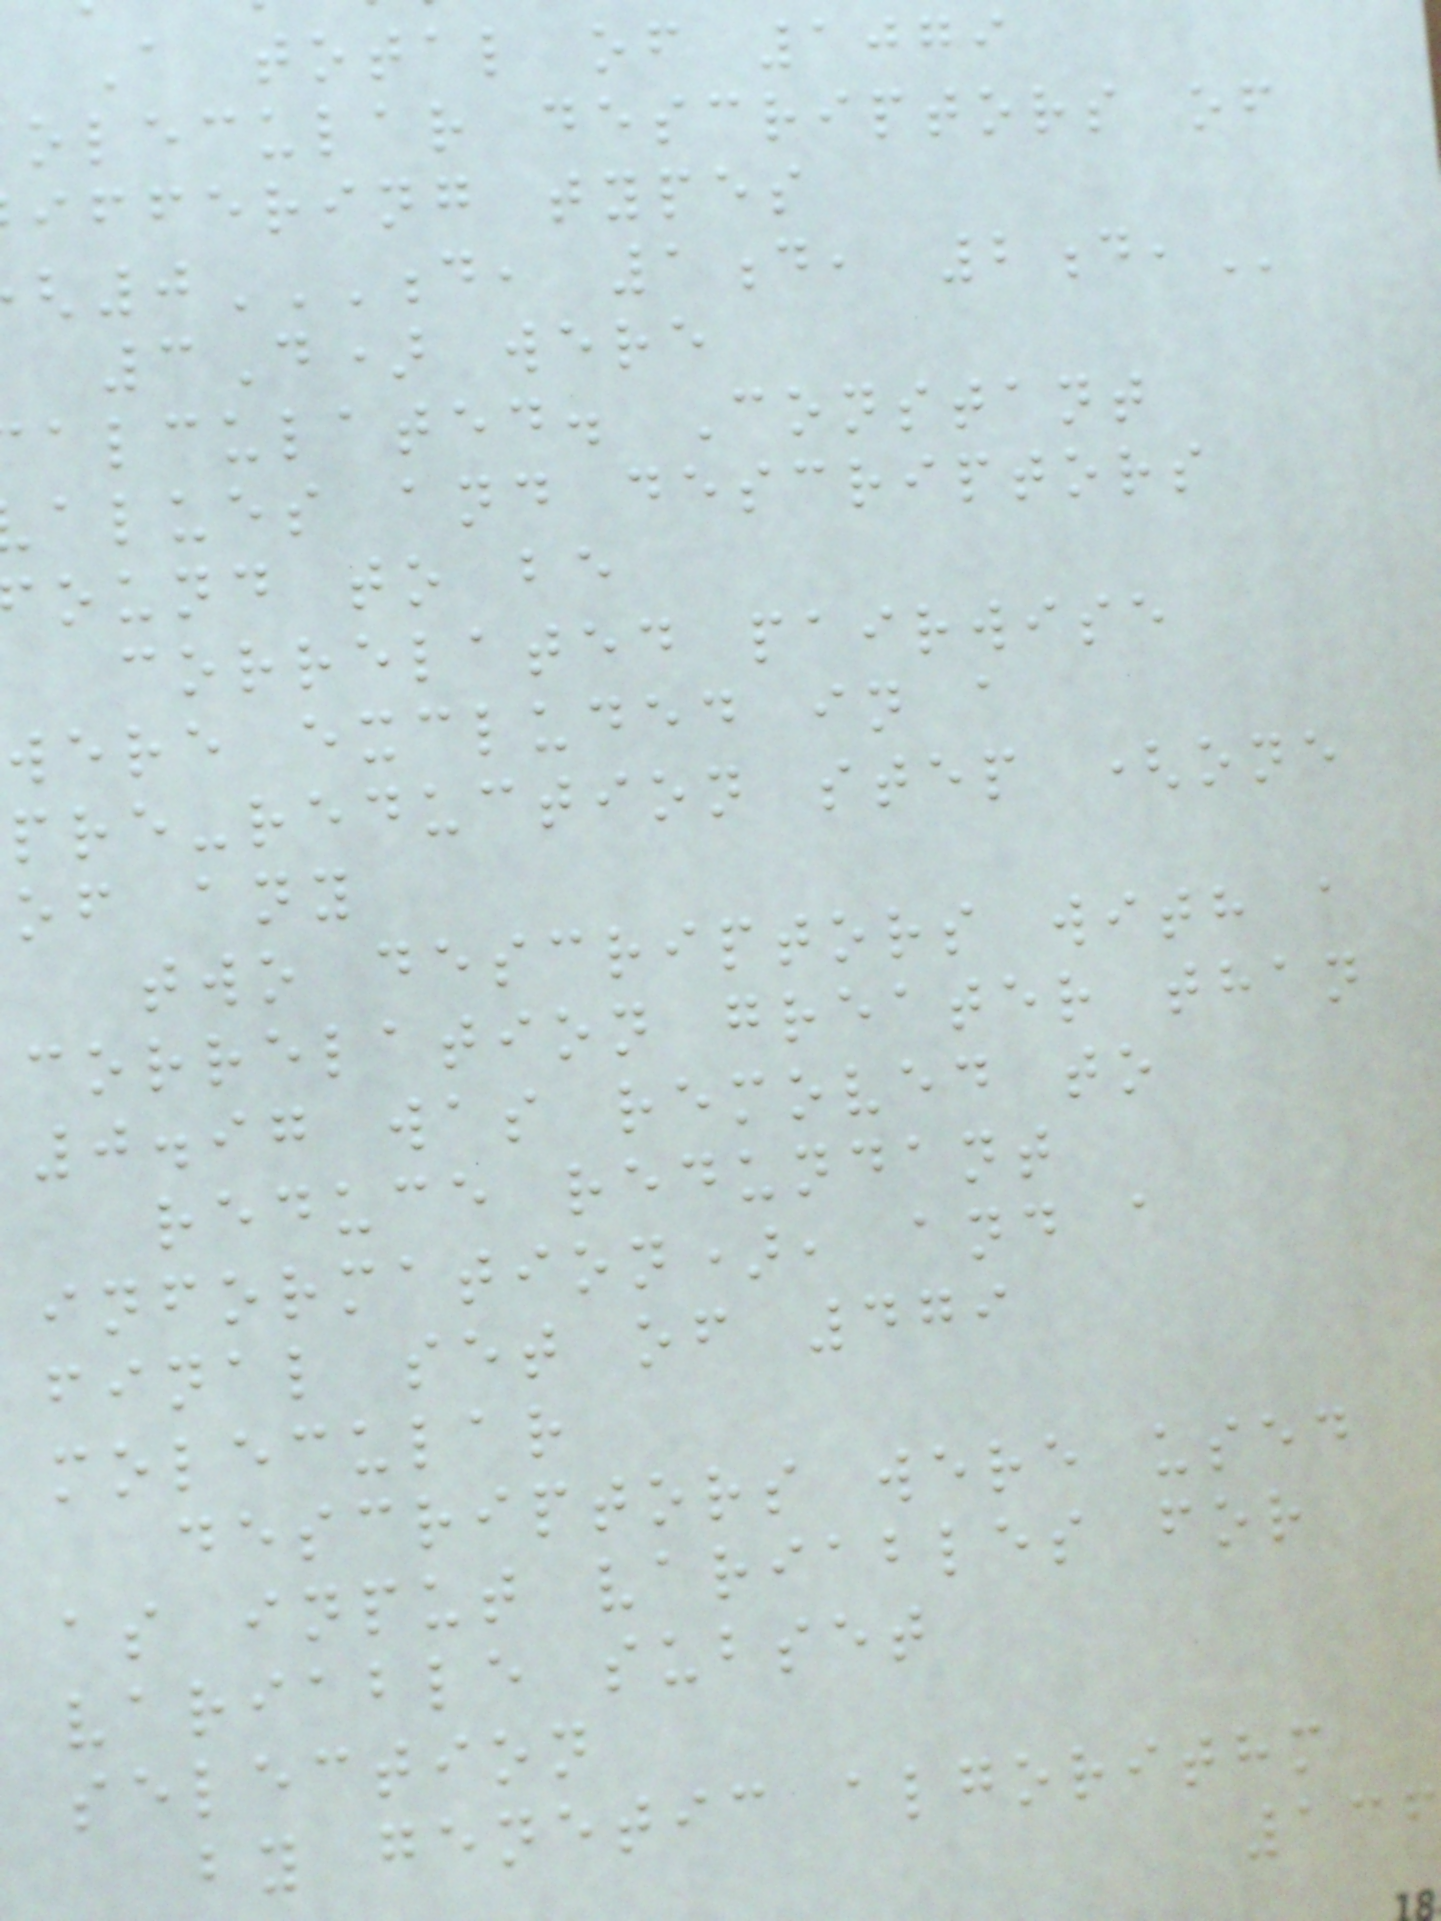A total of 1079
olecular descriptors of
iffering types
3D) were
alculated. Constant
alues and descriptors
ound to be
correlated pairwise
were excluded in a
pre-reduction step (one
of any
two descriptors with a
correlation greater than
0.97 was removed to
reduce redundant
information), and a
final set of 479
molecular
descriptors were used
as input variables for
variable subset
selection
by genetic algorithm
136
